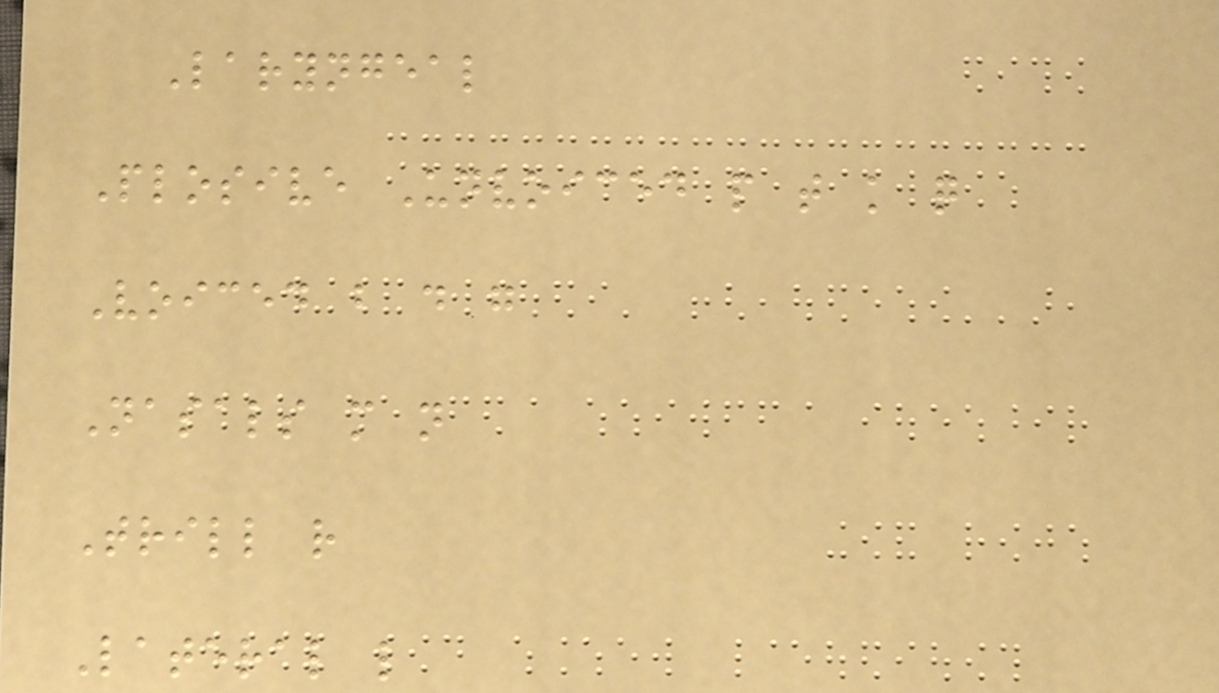Laryngeal
Plosive Unvoiced p t k q
Voiced b d g
Nasals m n
Trill r
Lateral l
